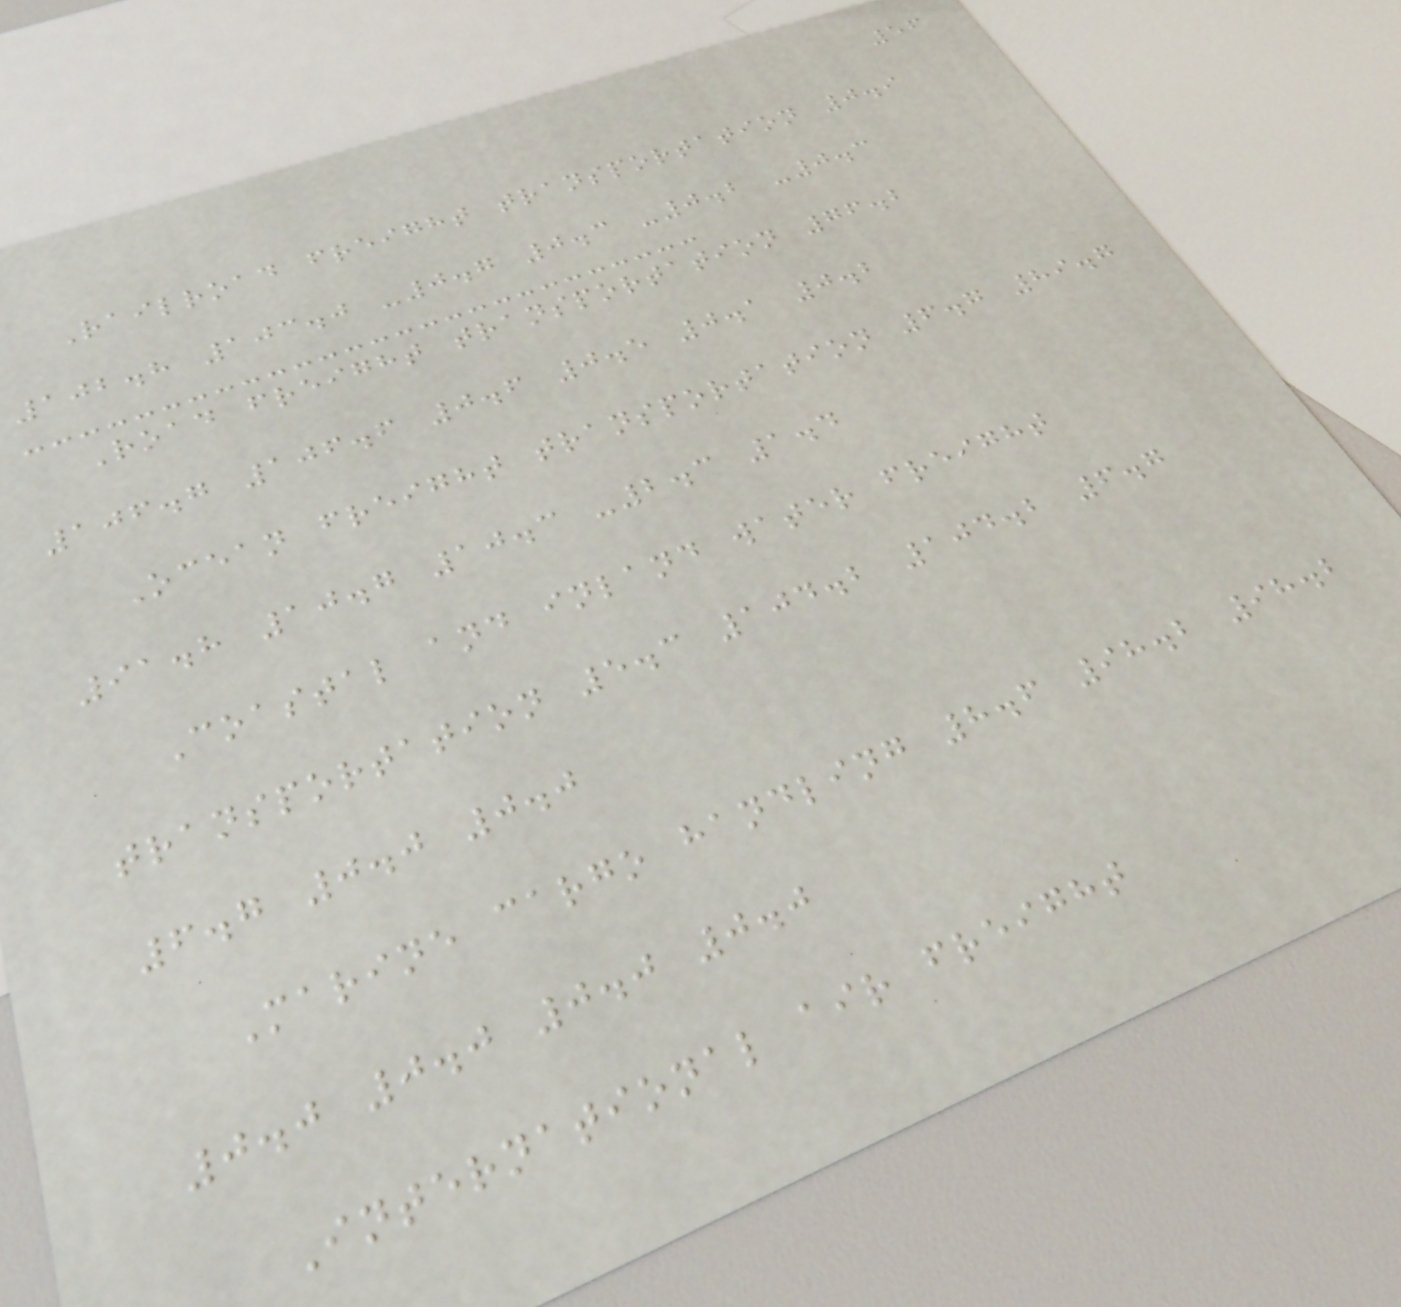56
Railroad freight transportation 0.9
102.8 103.0 -0.7 0.3 -0.2 -0.3
Road freight transportation 76.2
106.7 106.6 0.6 0.5 0.1 0.2
Ocean freight transportation 6.7 89.7
91.8 10.7 10.3 -2.3 1.4
Coastal and inland water freight
transportation 5.3 104.2 104.2 6.7
6.7 0.0 0.0
Marine cargo handling 8.6 98.2 98.2
0.0 0.0 0.0 0.0
International air freight
